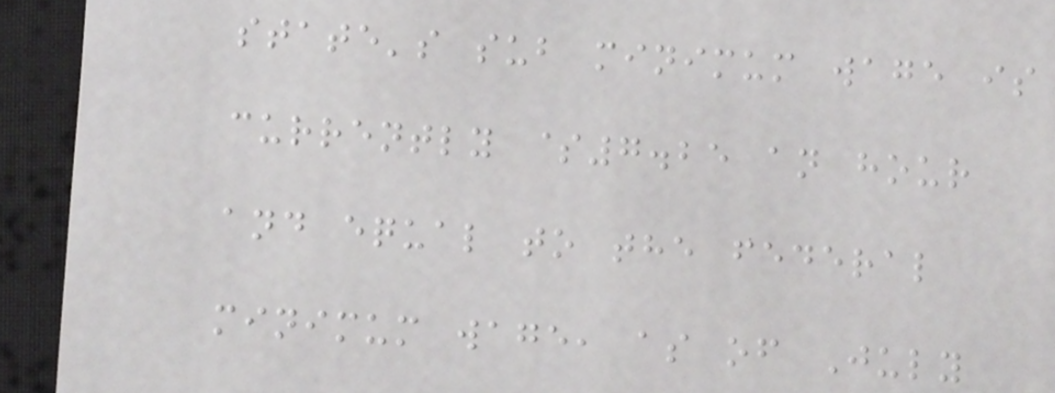state's sub minimum wage is
currently $7.25 an hour
and equal to the federal
minimum wage, as of July
